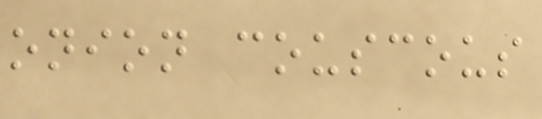onion couscous
